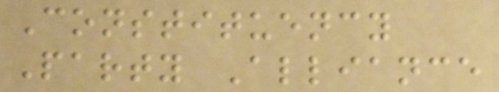Constituency
Party Alliance
